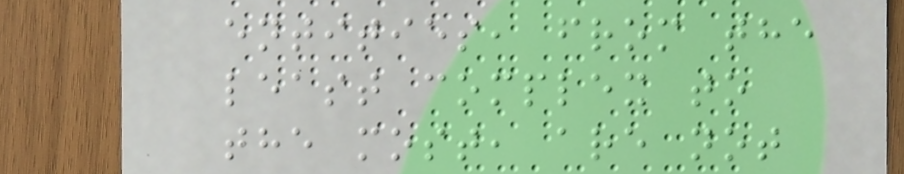entities, from the
least complex to
the most, are not
